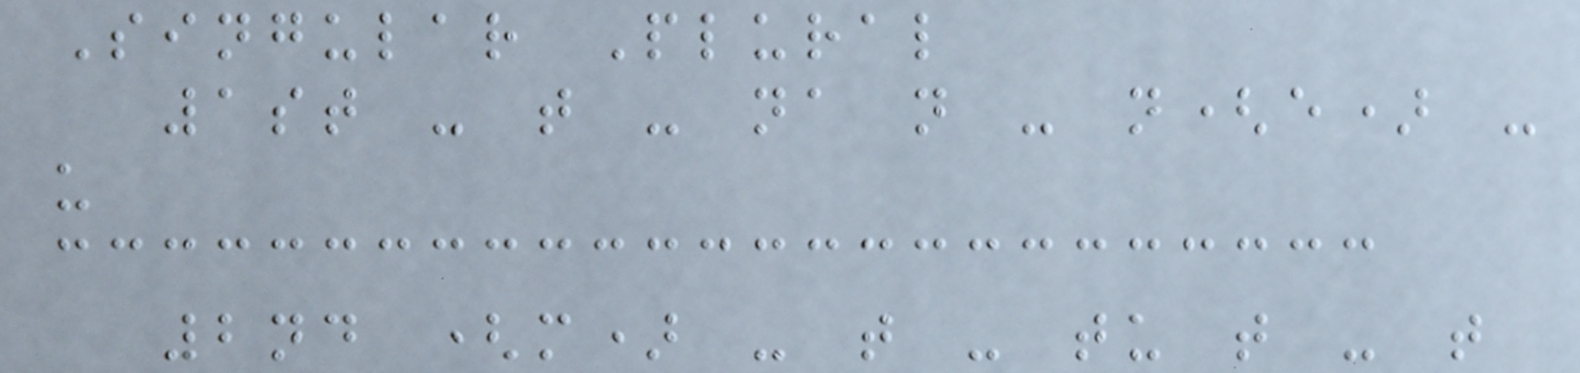Singular Plural
1st - t - na n - n(e) -
u
2nd (m) - t - tu t - t
